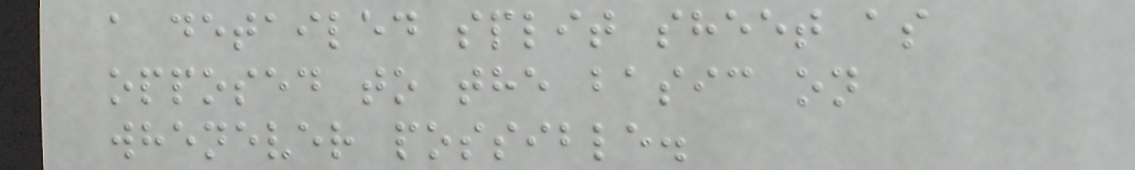a detailed split sheet as
opposed to the basic on
whenever possible.
